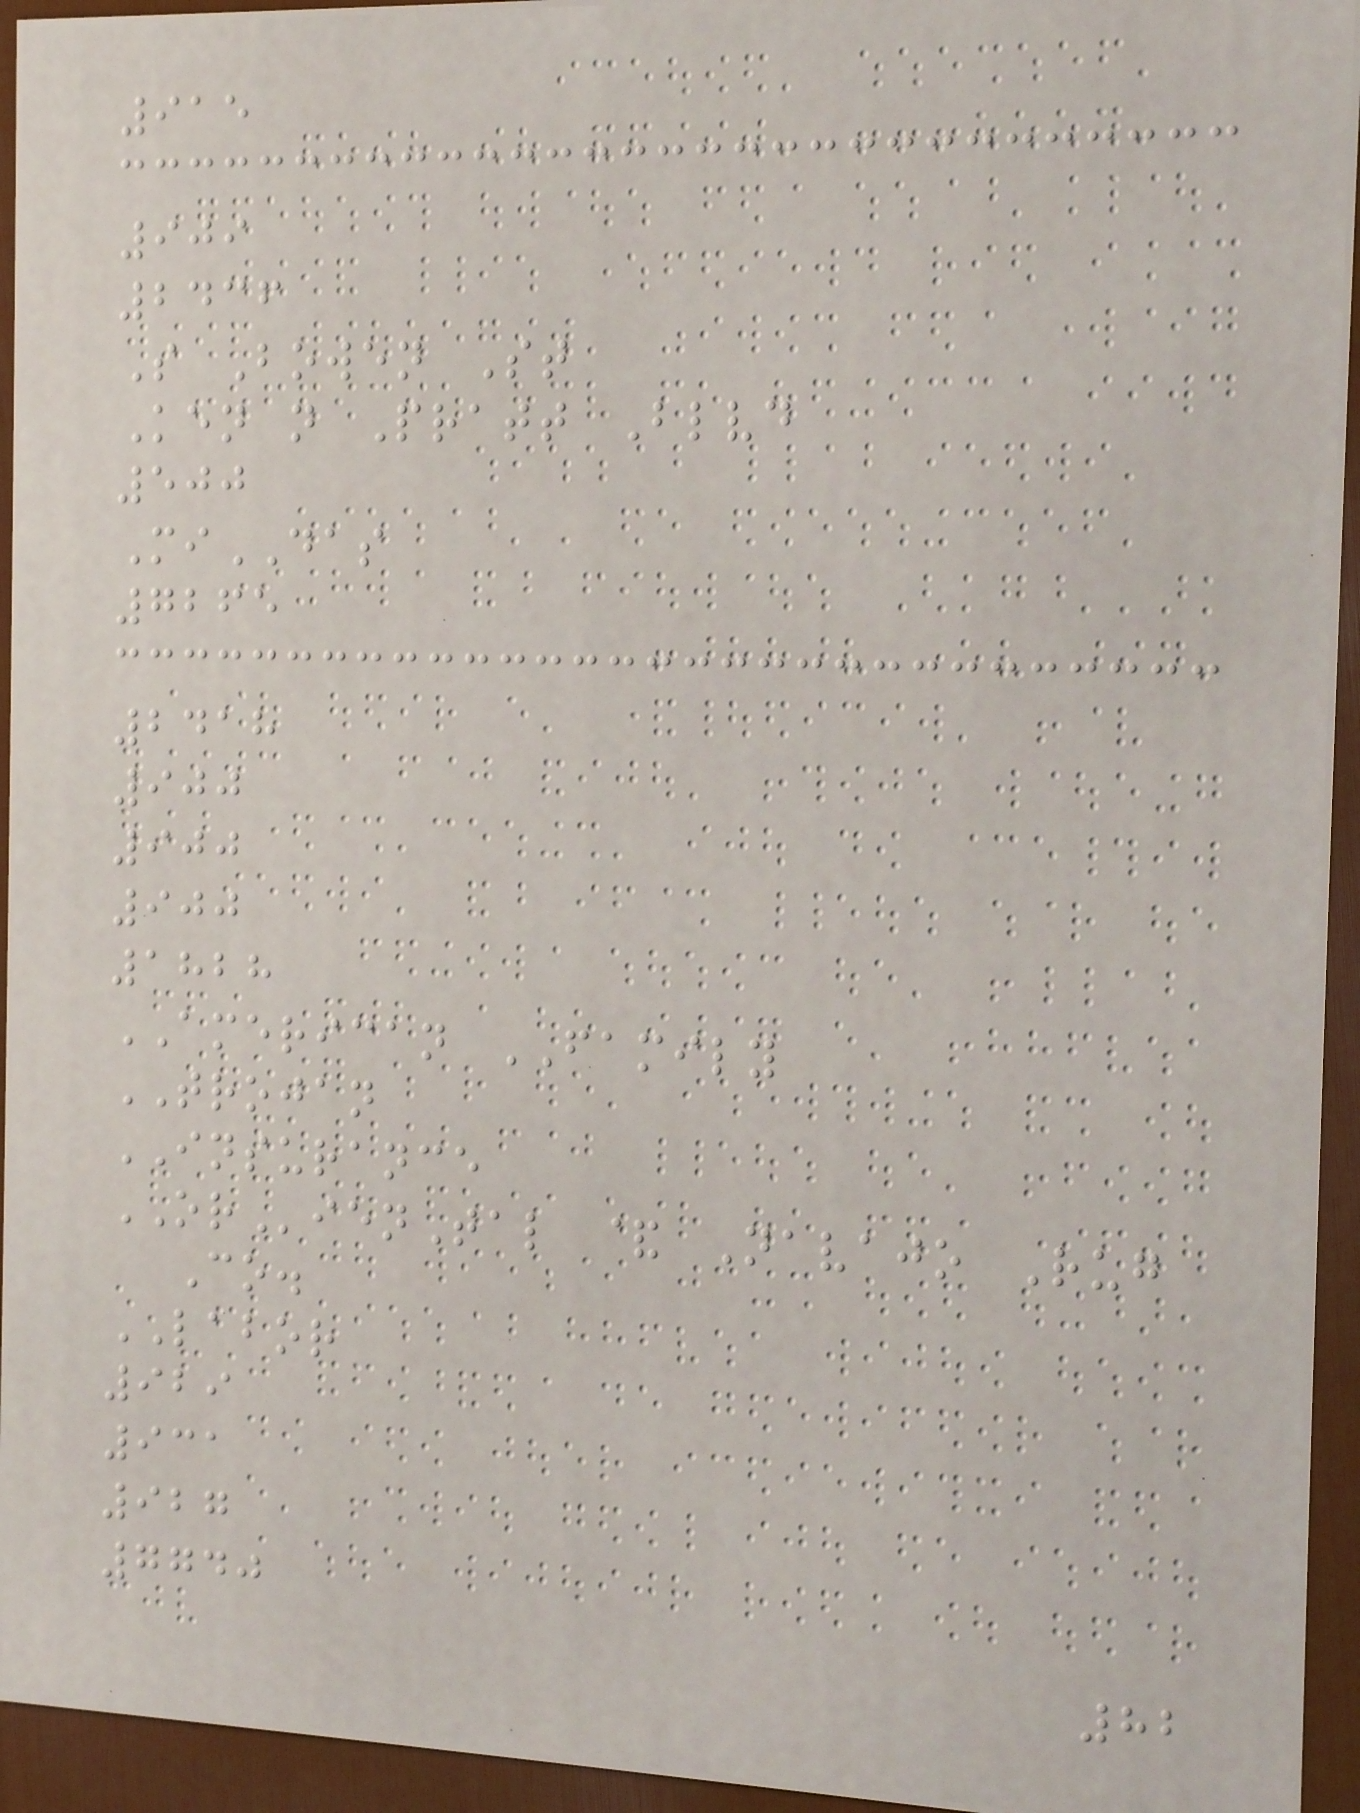915
909
2436
S Bowen St
Ken n Pratt Blvd
500
MiDAS
7265
2418
900
900
900
1828
AMERICAN FAMILY
TROJAN
INSURANCE
ORienTal & Navajo Rug
Co.
LABOR
929
931
927
7740
82
